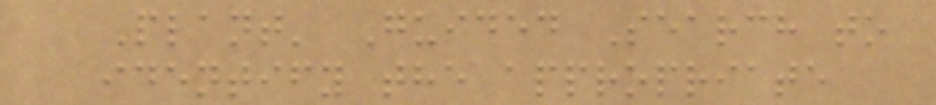Plant' Guided Search to
identify the appropriate
